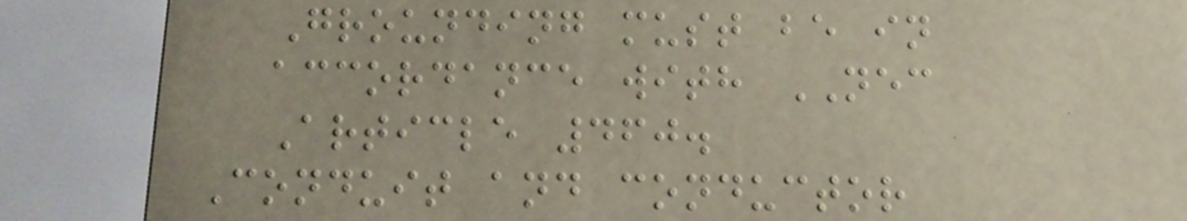Grounding must be in
accordance with NEC
Article 460.
Conduit and conductor
